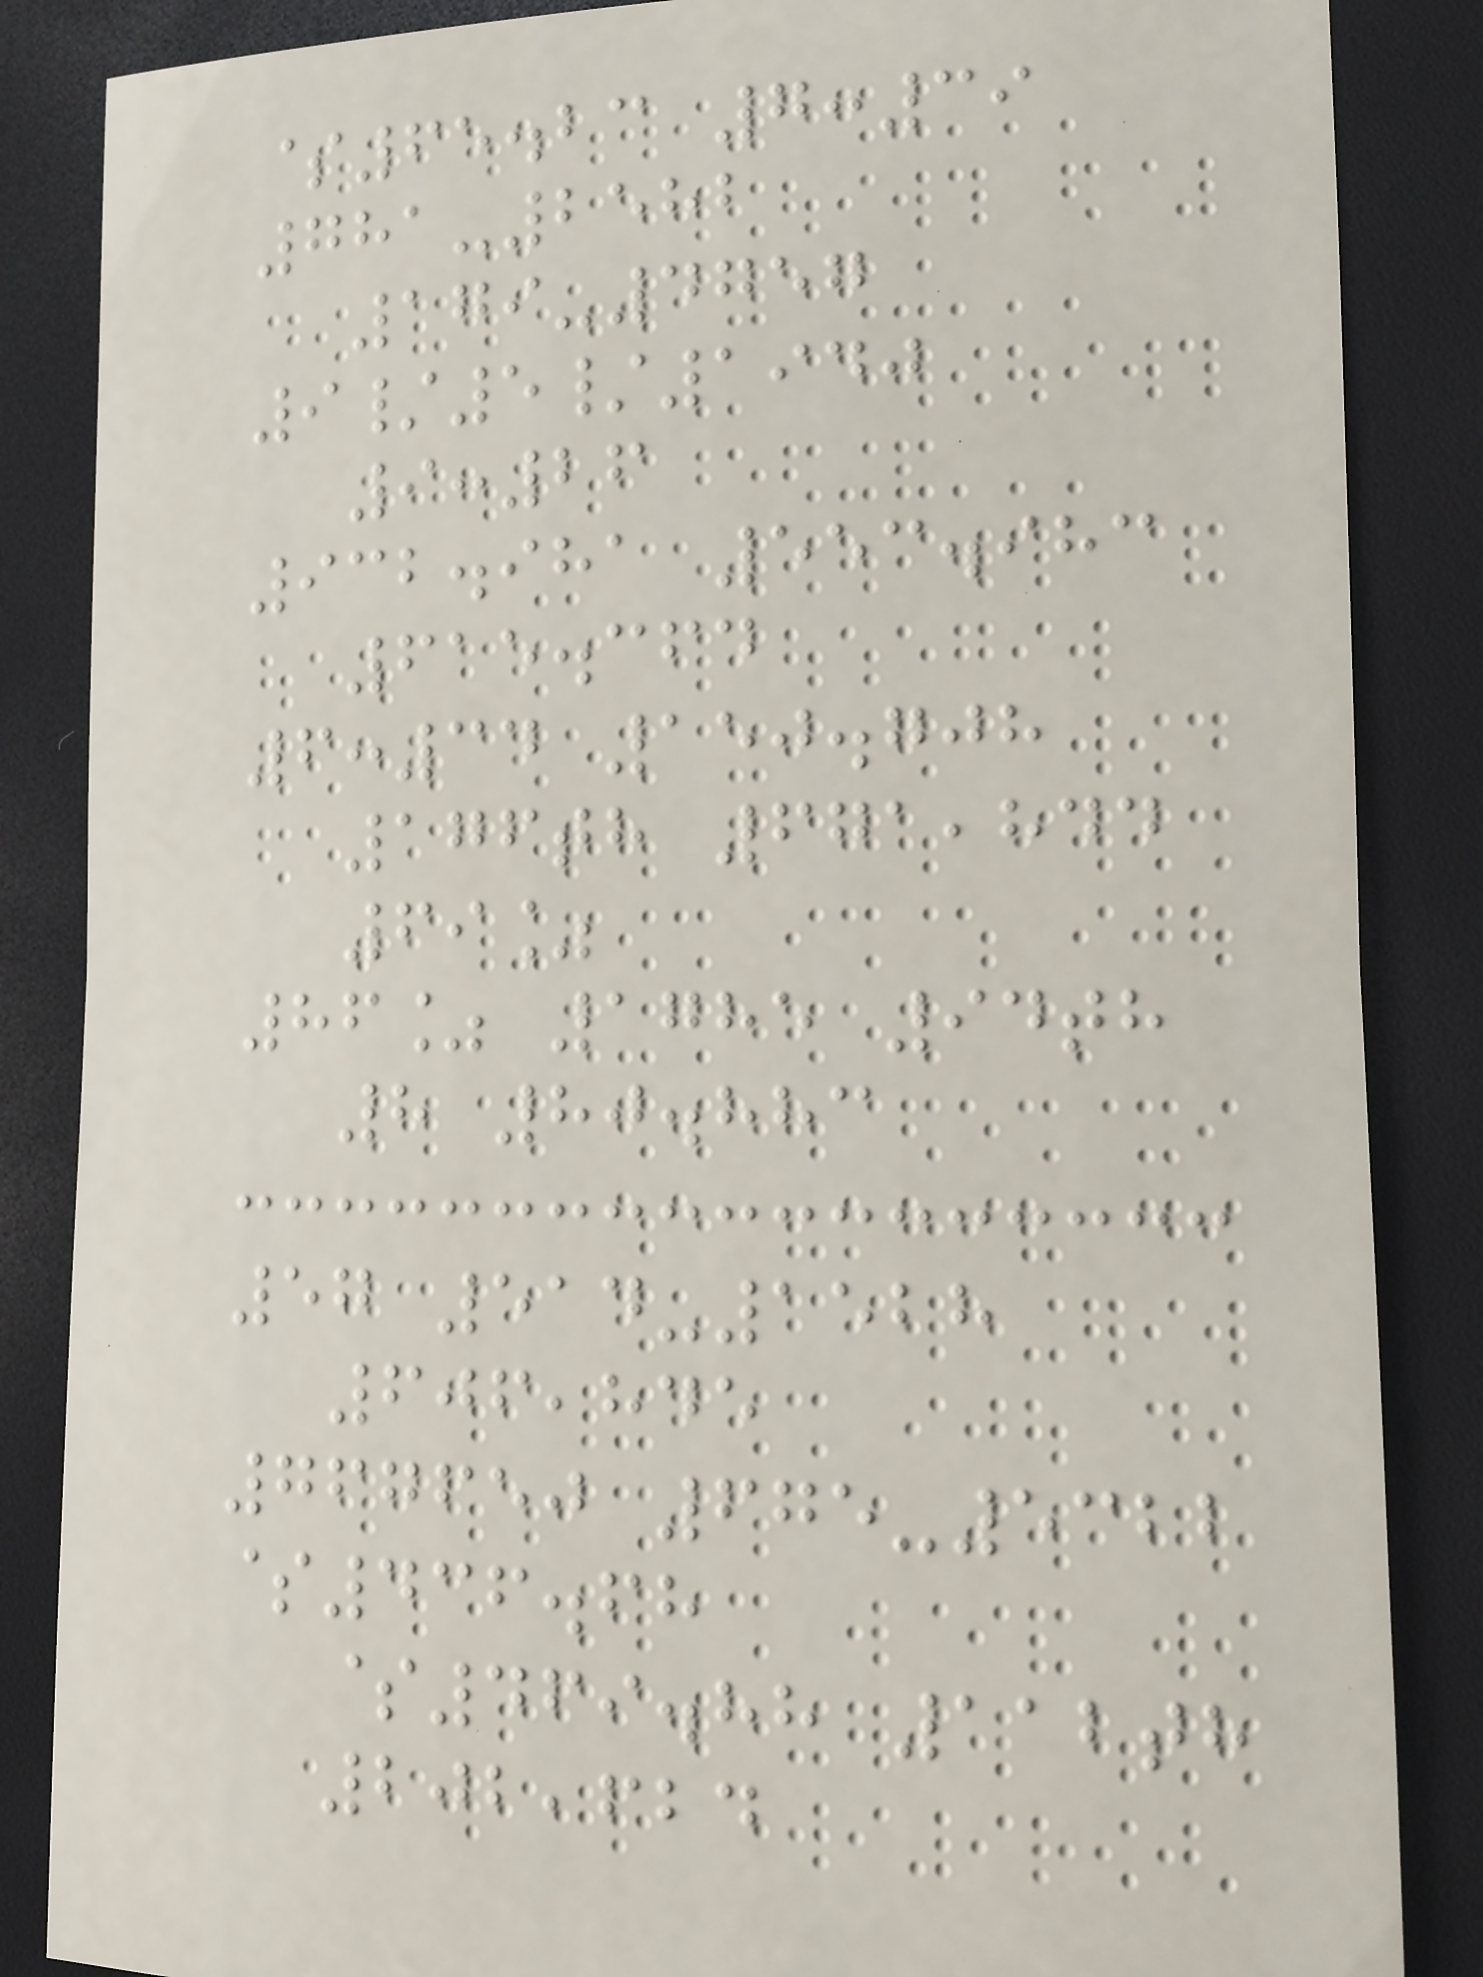$65.23 7:39
781-2582
179-4757
9/5/1940
9:26
932.981 553.983
615.364
6:34 150.708
176th 671,844
69%
86% 1785 94th
8 80.883
57 514-1528
606,845
767650 675-5322
$436.68
$469.88 112th
202,624
